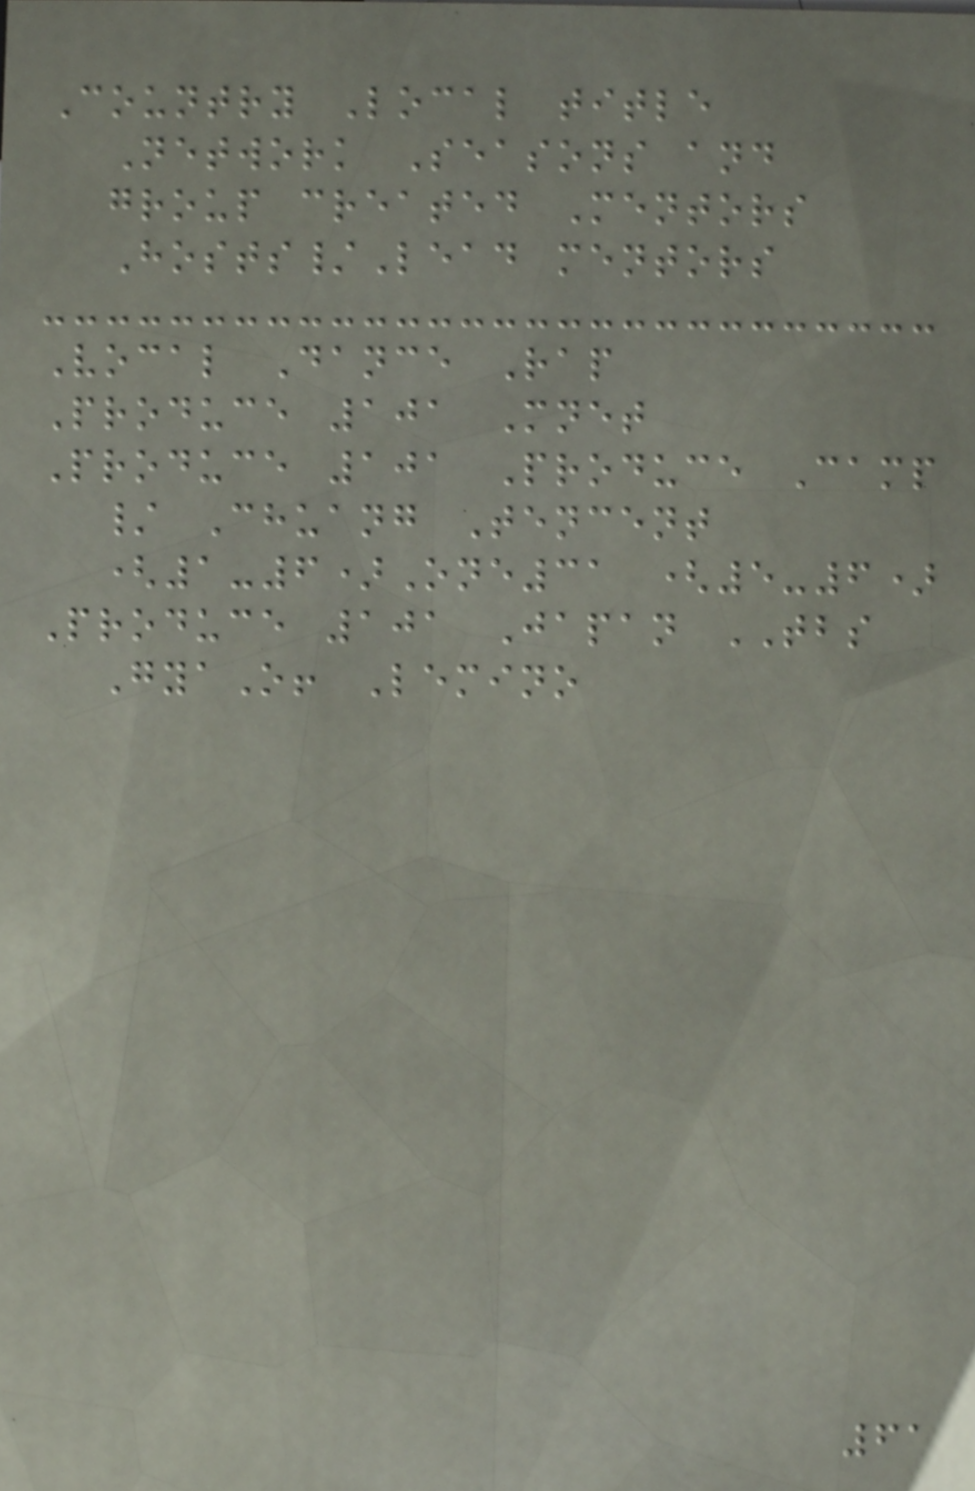Country Local title
Network Seasons and
group created Mentors
Hosts/Lead mentors
Vocal Dance Rap
Produce 101 Mnet
Produce 101 Produce Camp
/ Chuang Tencent
(1-6)One31 (5-6)
Produce 101 Japan TBS
GyaO! Lemino
61
